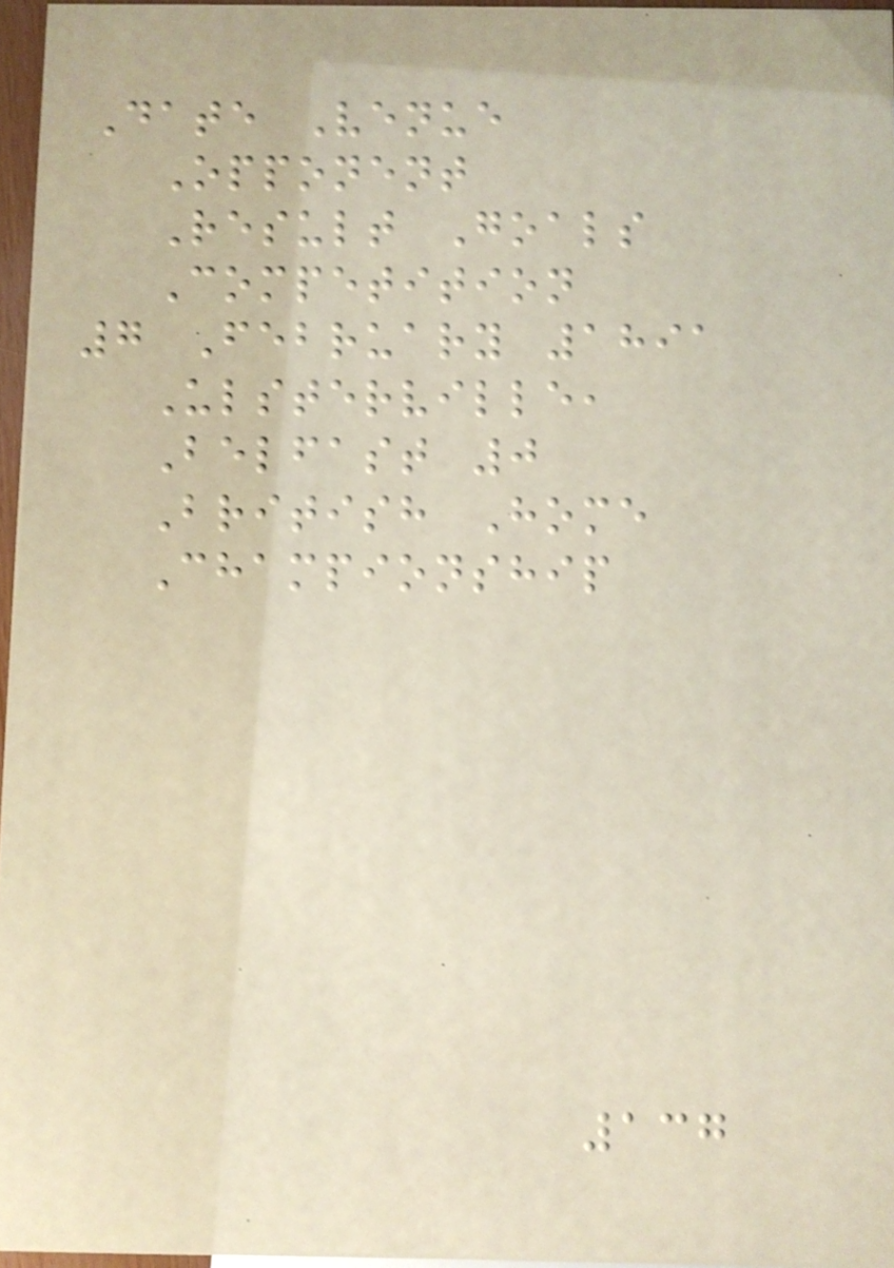Date Venue
Opponent
Result Goals
Competition
7 February 1891
Ulsterville,
Belfast 0
British Home
Championship
137
